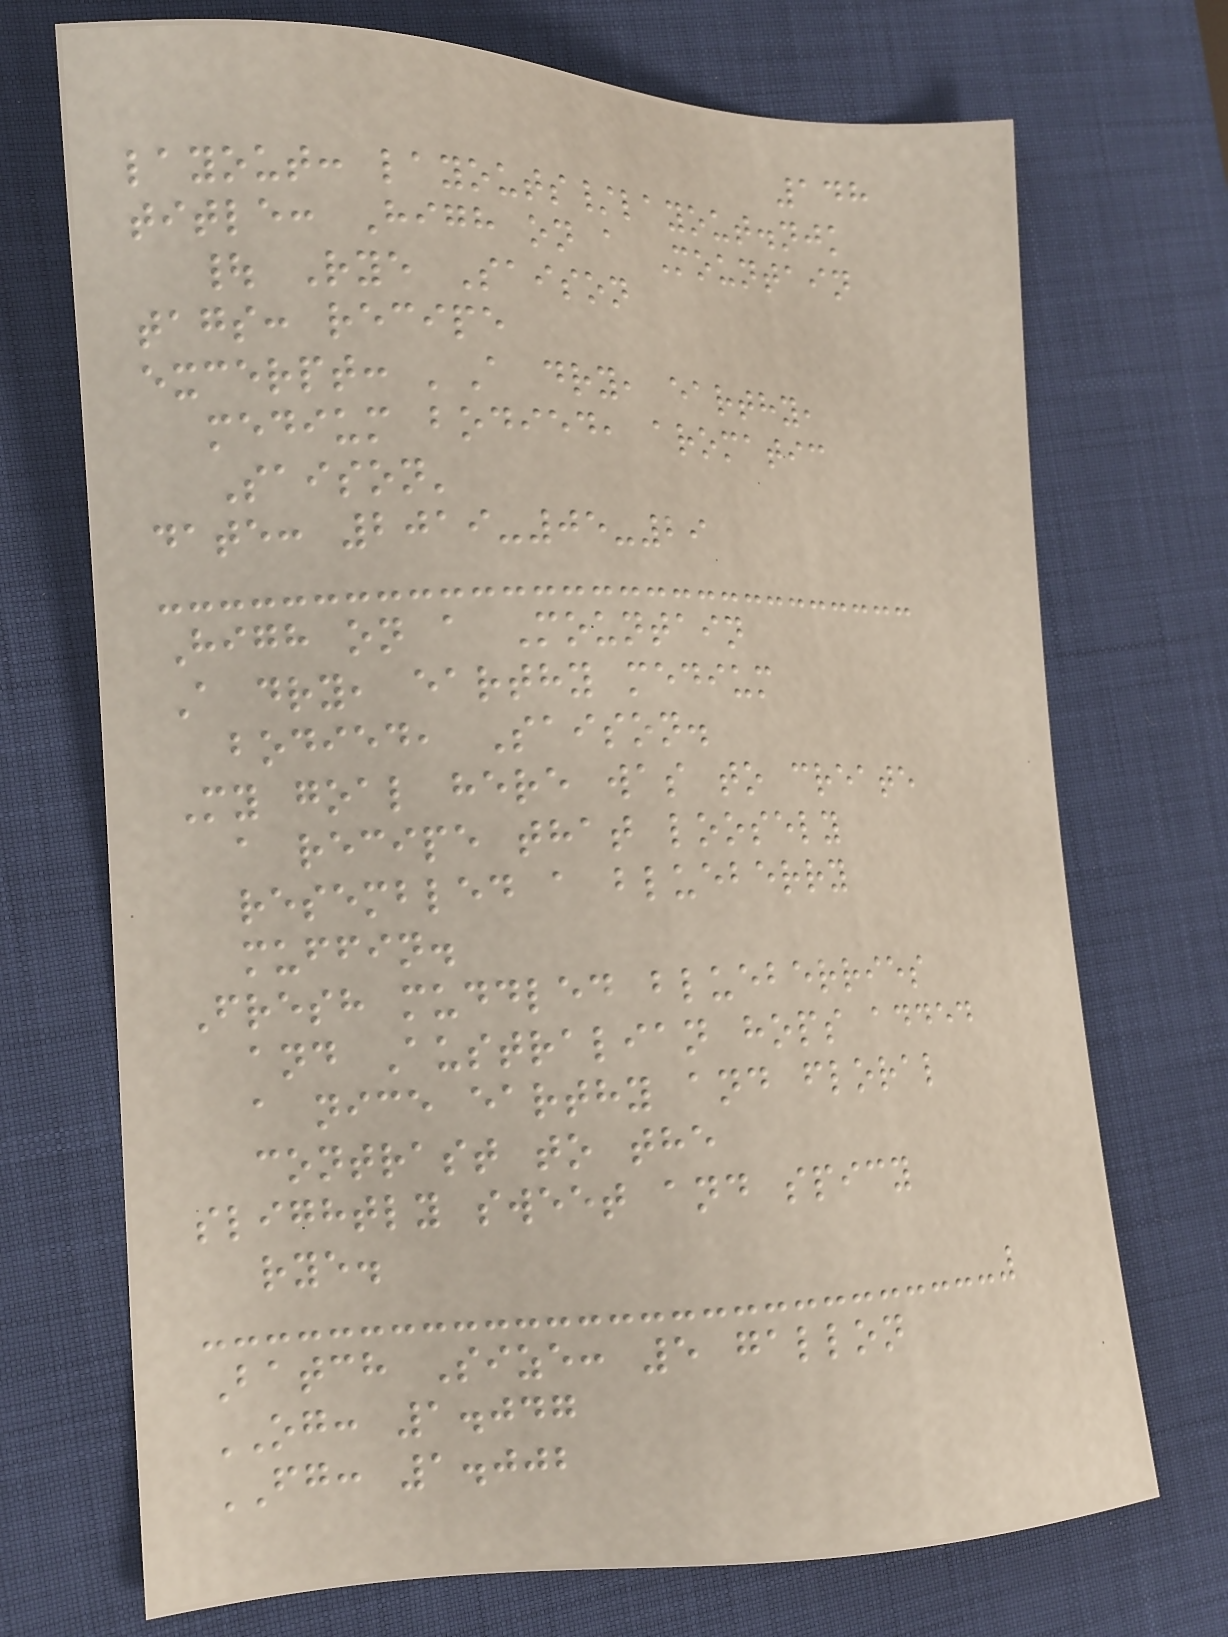148
layout: layouts/layout.njk
title: High on a Mountain
| Rye Saison
tags: recipe
excerpt: 'A dry, earthy,
medium bodied, aromatic
Saison'
date: 2019-05-29
High on a Mountain
A dry, earthy medium
bodied, Saison.
My goal here was to create
a recipe that loosely
resembled a blueberry
muffin.
Fresh muddled blueberries
and Australian hops added
a nice earthy and floral
contrast to the
slightly sweet and spicy
rye.
Batch Size: 5 gallon
OG: 1.047
FG: 1.002
